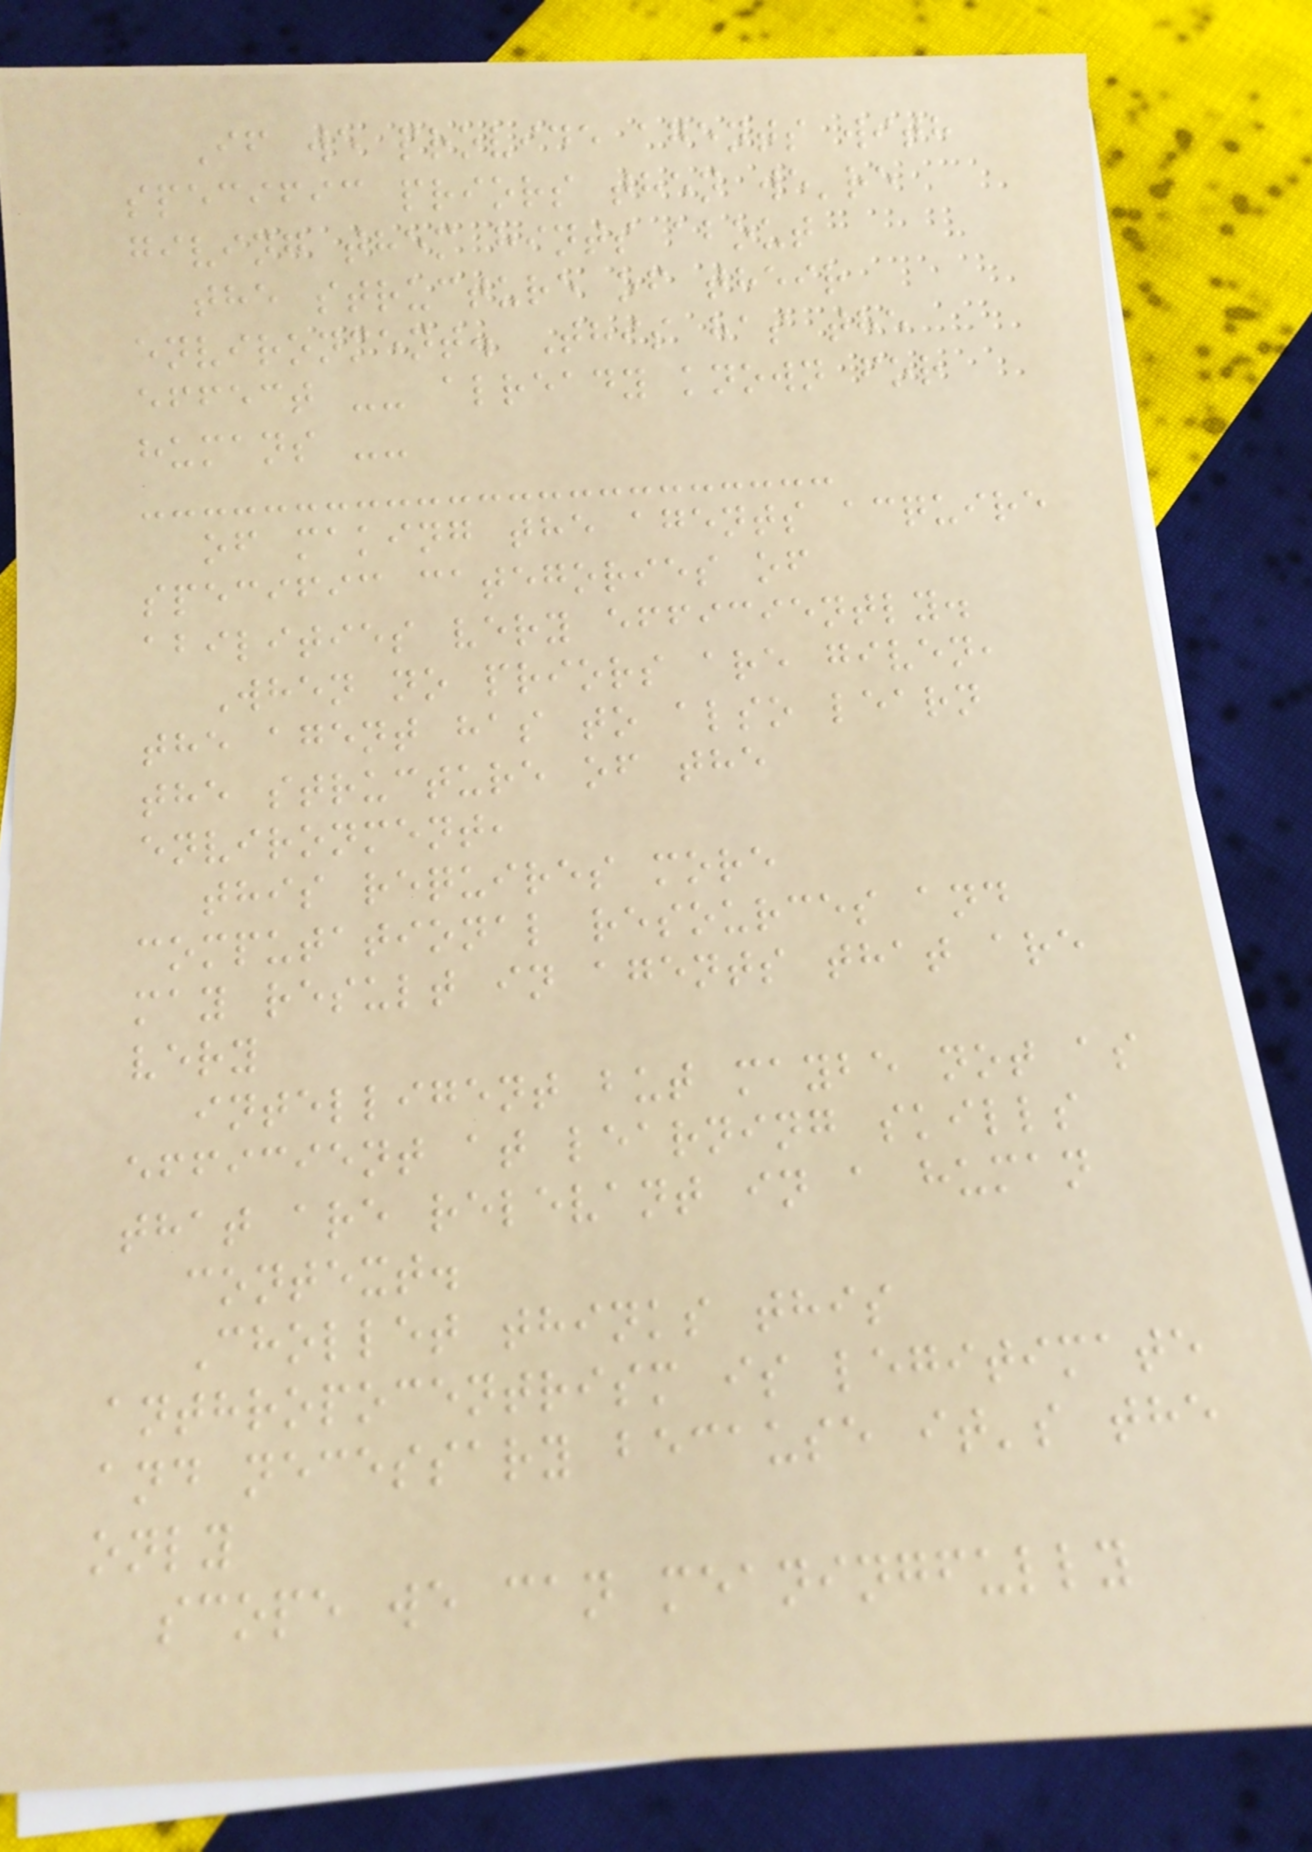If we provide agents with
specific priors then we're
giving them hints about
the structure of their
environment. This has the
effect -- already known for
humans --
of making the agents acquire
specific categories of
abilities very efficiently.
When no priors are given,
the agent has to also learn
the structure of the
environment,
this requires more
computational resources and
may result in agents that are
very
intelligent but maybe not as
efficient at learning skills
that are relevant in a human
context.
Chollet thinks this
anthropocentrism is legitimate
and necessary because it's the
only
scope we can meaningfully
